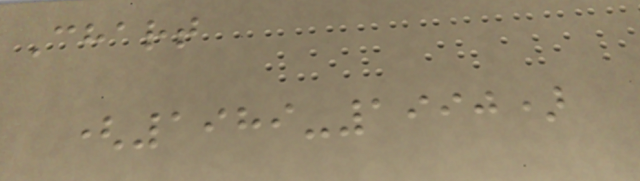Chart
(1989-1990)
